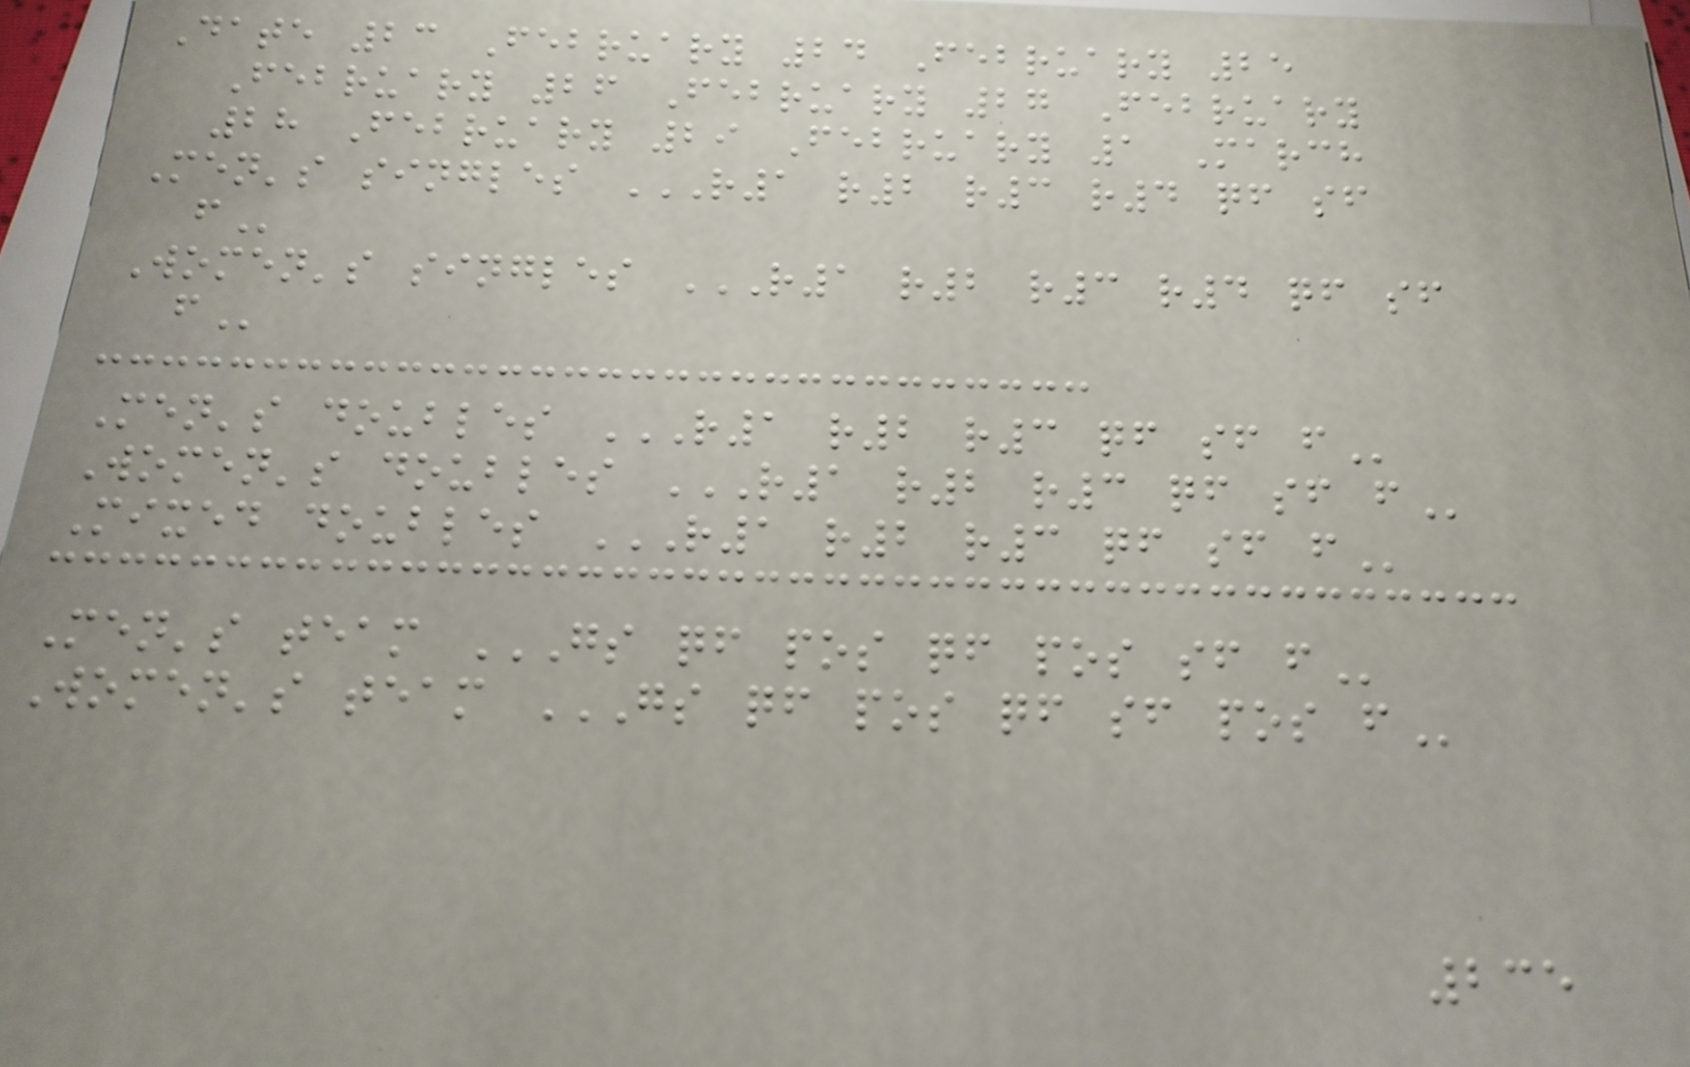Date 23 February 24 February 25
February 26 February 27 February
28 February 29 February 1 March
Men's singles R1 R2 R3 R4 QF SF
F
Women's singles R1 R2 R3 R4 QF SF
F
Men's doubles R1 R2 R3 QF SF F
Women's doubles R1 R2 R3 QF SF F
Mixed doubles R1 R2 R3 QF SF F
Men's team GS QF POS QF POS SF F
Women's team GS QF POS QF SF POS F
235
